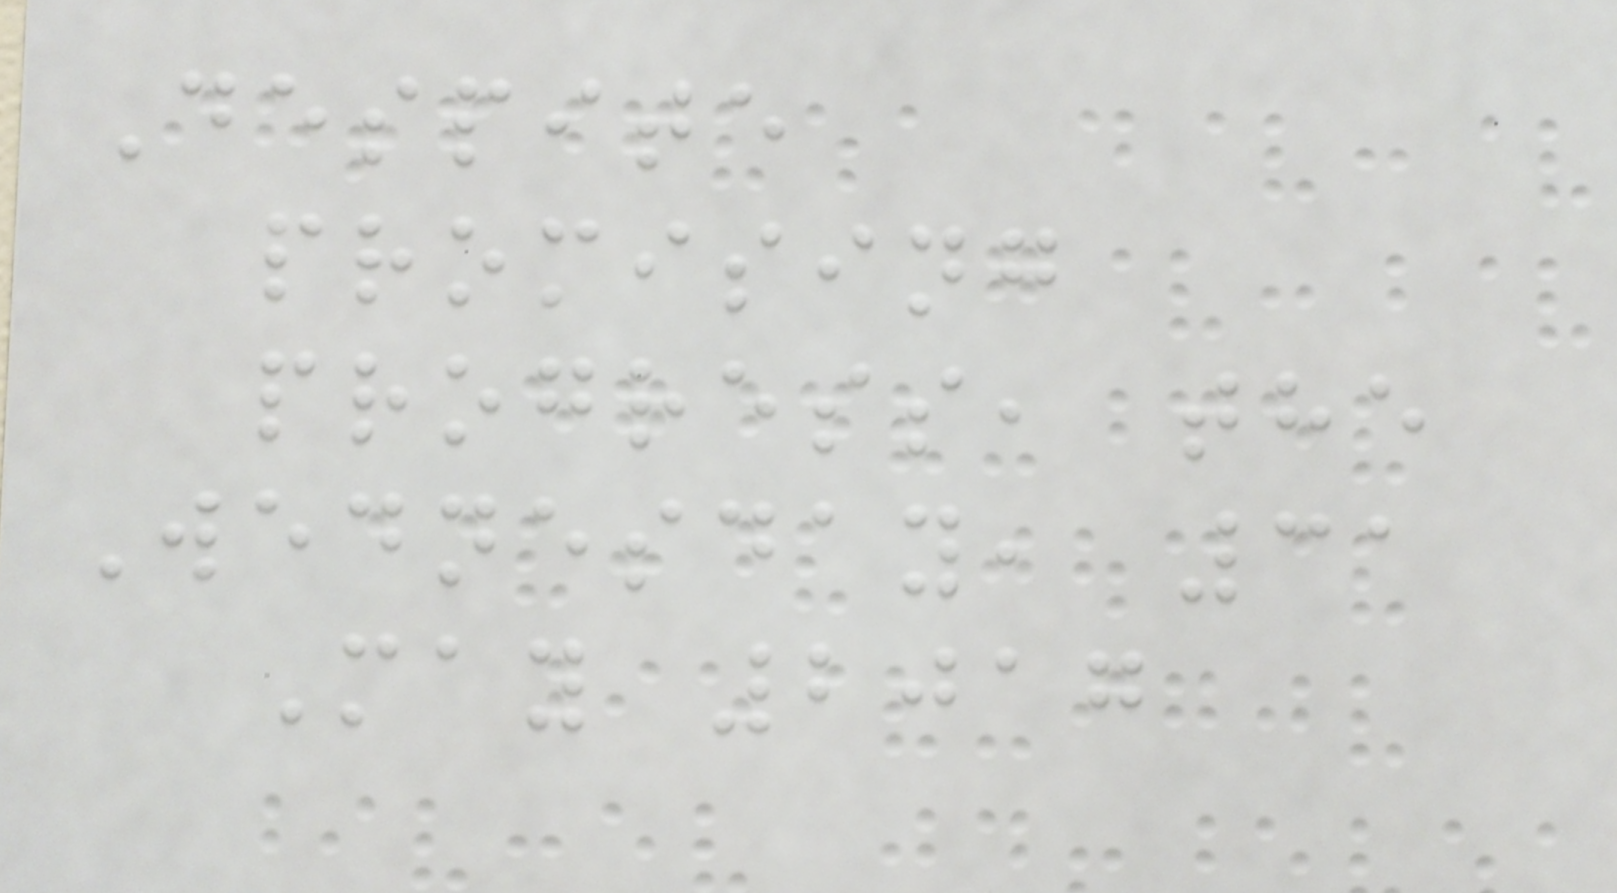Despite
promising
progress, the
Wednesday, 31
May 2017
